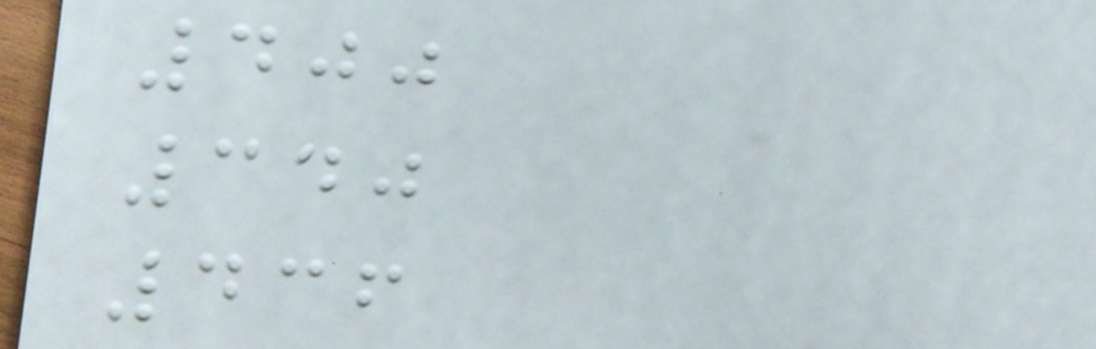400
340
436
